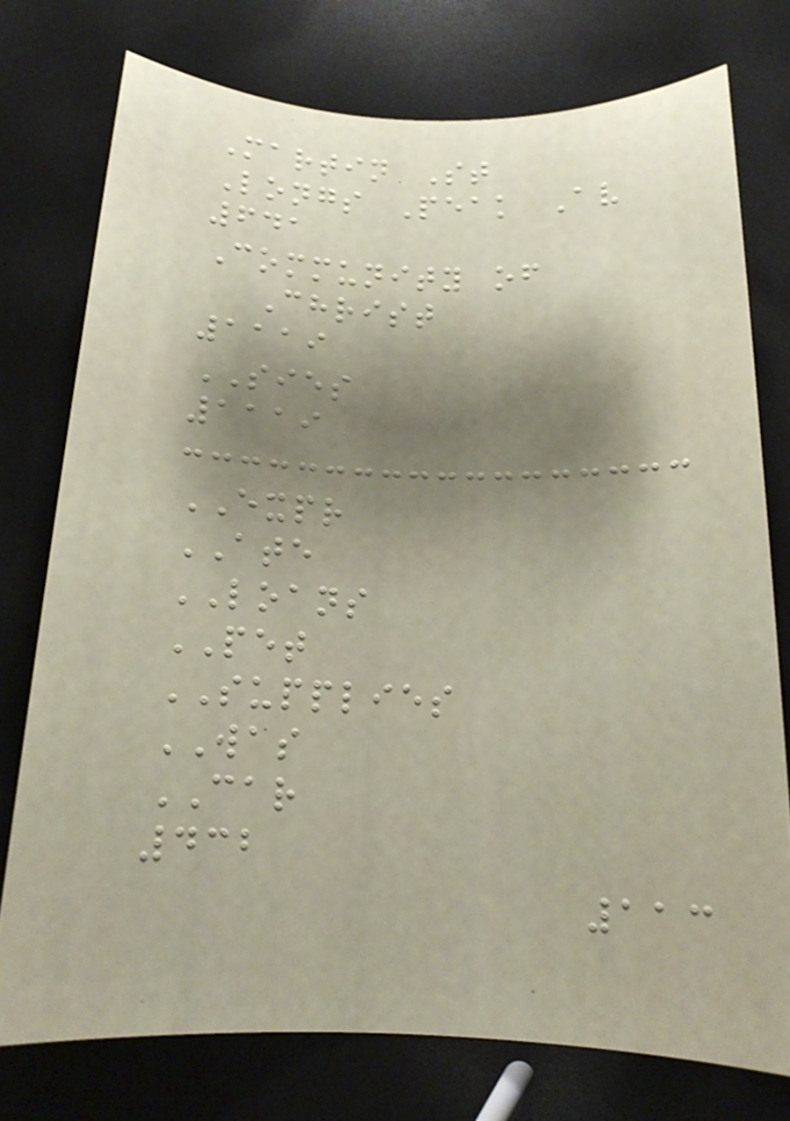Martin St
Longs Peak Av
641
Community of
Christ
1119
SIES
1119
EXPR
ATE
LOANS
PET
SUPPLIES
WAS
CAR
432
113
